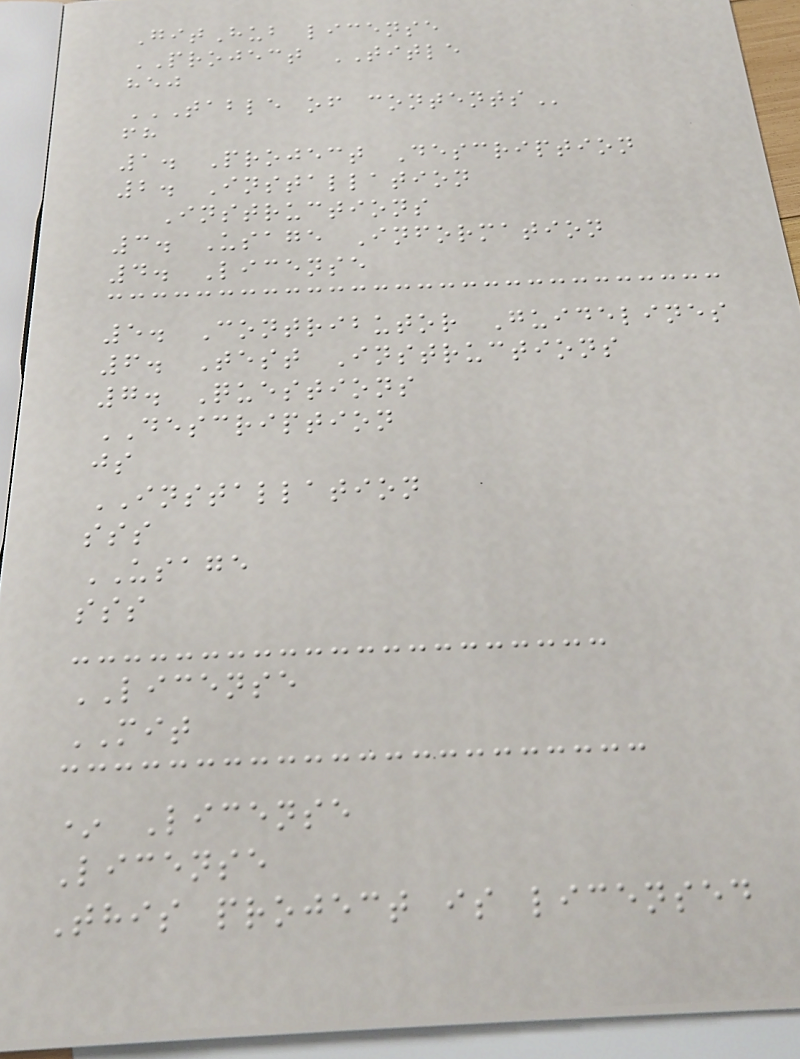GitHub license
PROJECT TITLE
hej
TABLE OF CONTENTS
fh
1. Project Description
2. Installation
Instructions
3. Usage Information
4. License
5. Contributor Guidelines
6. Test Instructions
7. Questions
DESCRIPTION
js
INSTALLATION
sss
USAGE
sss
LICENSE
MIT
* License
License
This project is licensed
